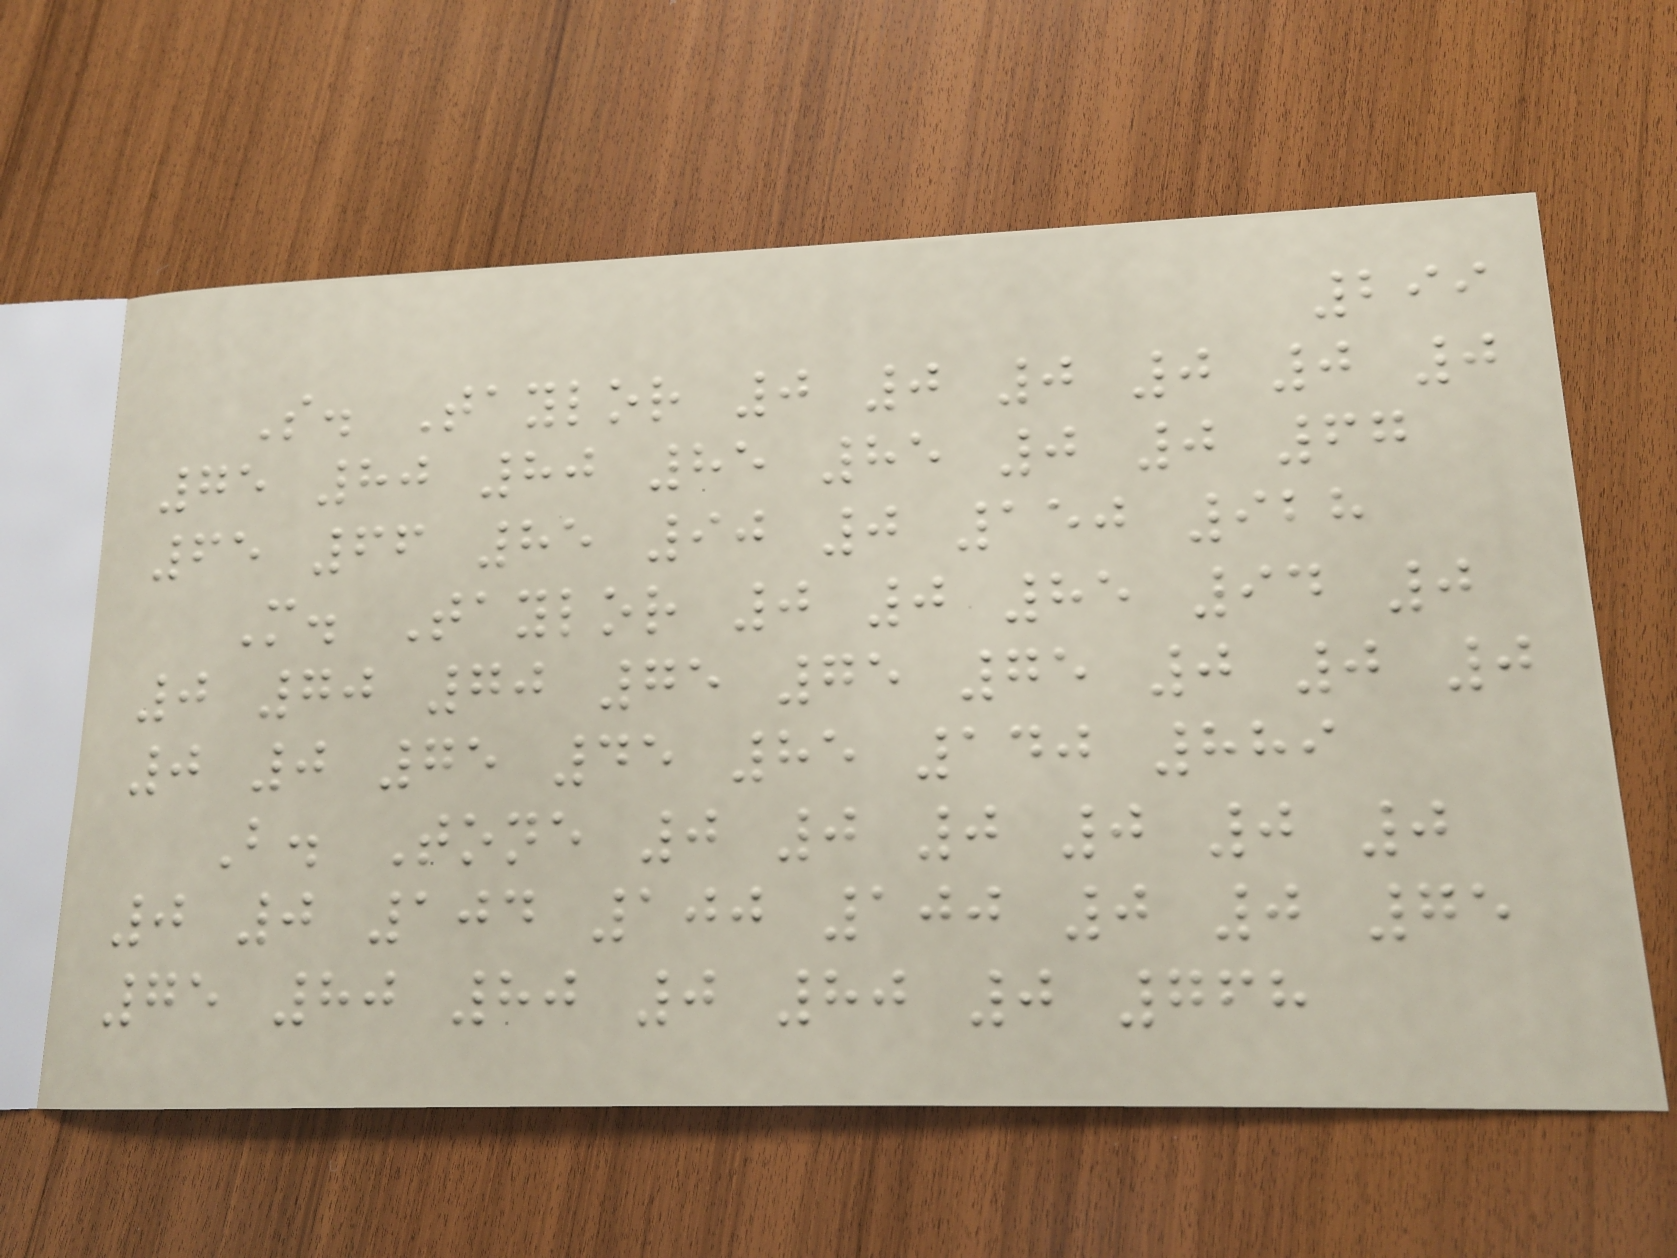299
S. Taylor 0 0 0 0 0 0
75 80 80 85 85 0 0 67
65 66 85 90 0 150 928
M. Taylor 0 0 85 94 0
0 70 70 75 75 75 0 0 0
0 0 75 45 85 140 889
B. Tone 0 0 0 0 0 0
0 0 104 100 100 0 0 75
75 80 80 0 80 0 768
